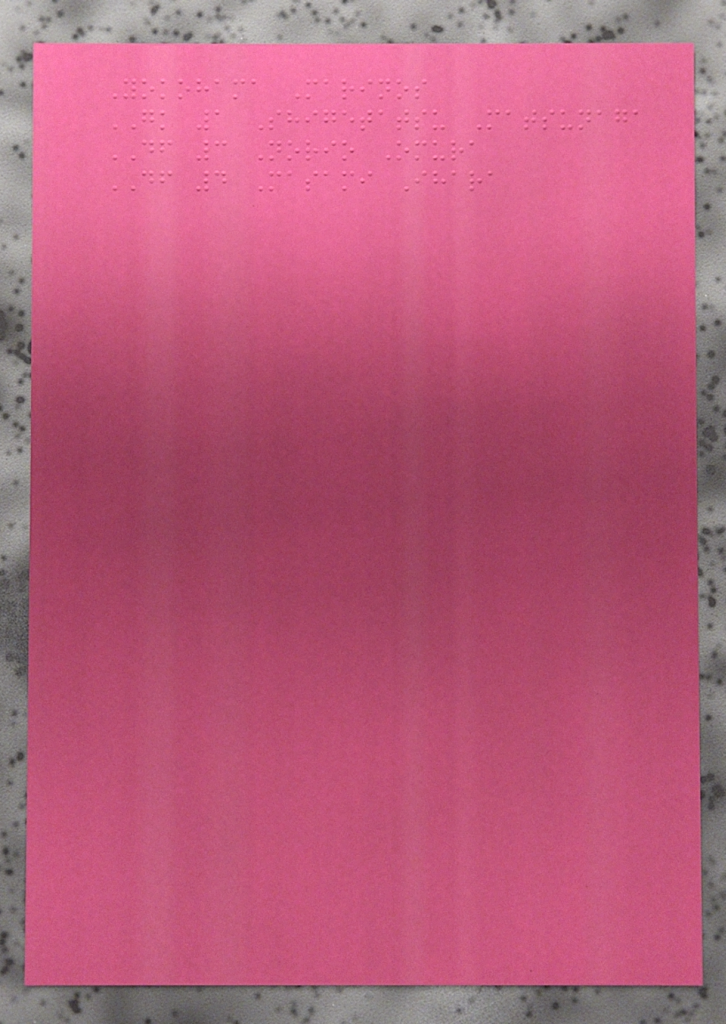Yokohama Marinos
GK 1 Shigetatsu Matsunaga
DF 3 Norio Omura
DF 4 Masami Ihara
